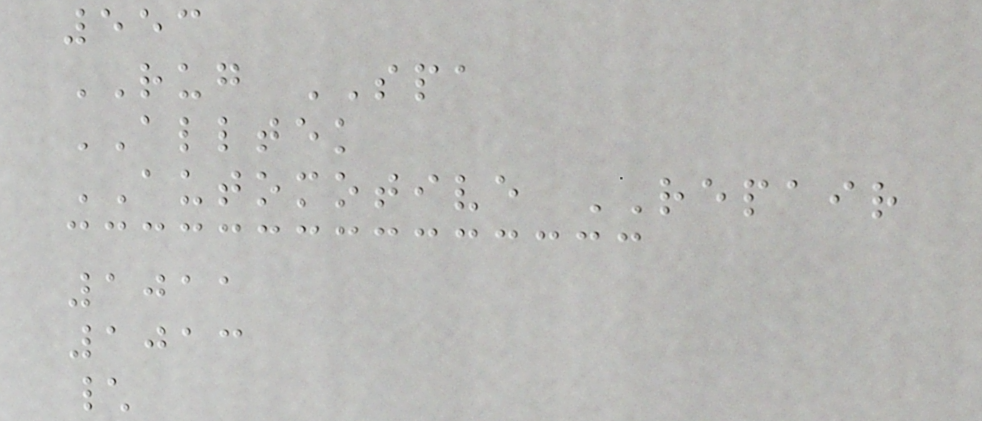553
RUG SPA
ALLTEK
AUTOMOTIVE REPAIR
1011
1013
\
